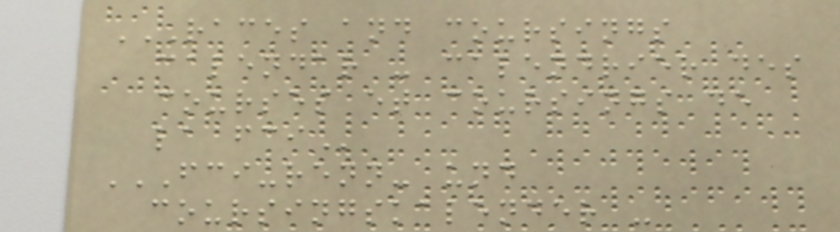RACES AND COURSINGS
CALENDAR - CALENDRIER DES
COURSES ET COURSINGS DE
LA FCI
FCI-RENN- UND
COURSINGSKALENDER -
